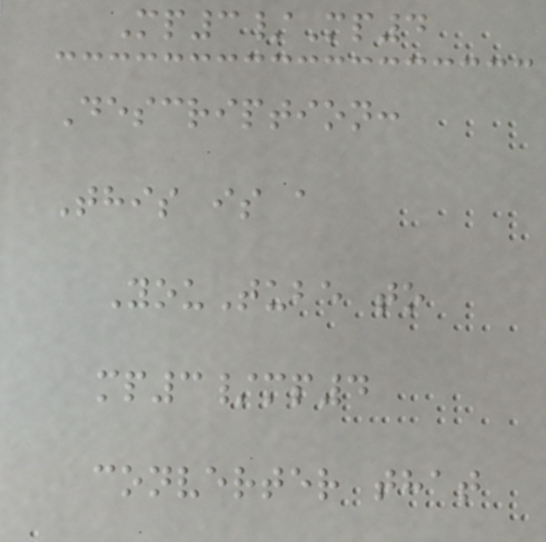Mp3/Mp4
Description:
This is a
YouTube to
mp3/mp4
converter that
